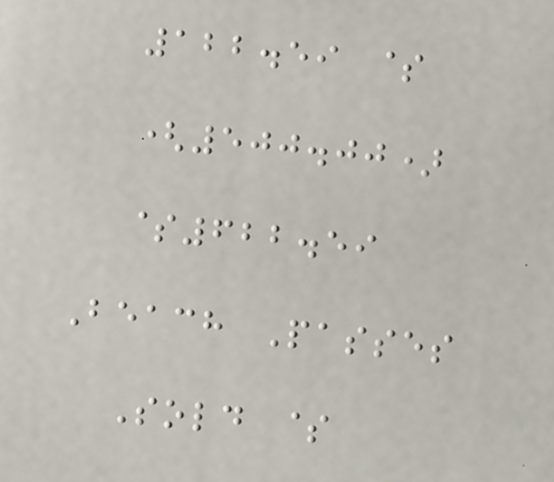122.59 $
(500.00)
$622.59
Beach Passes
Sold $
